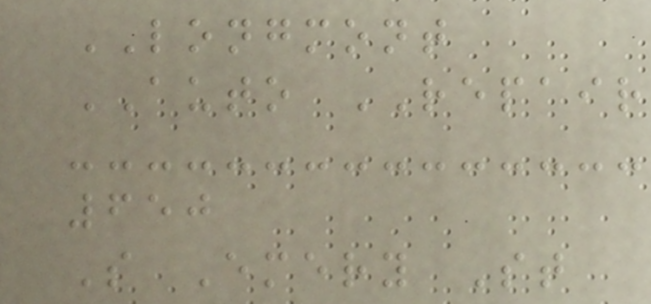LONGMONT
AUTO REPAIR
650
S Emery St
